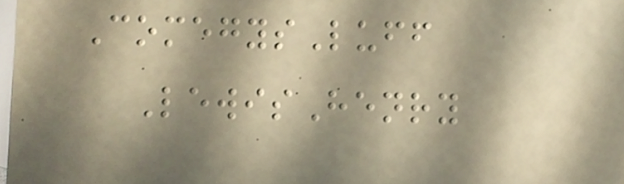ComegysLuff
LewisHenry
